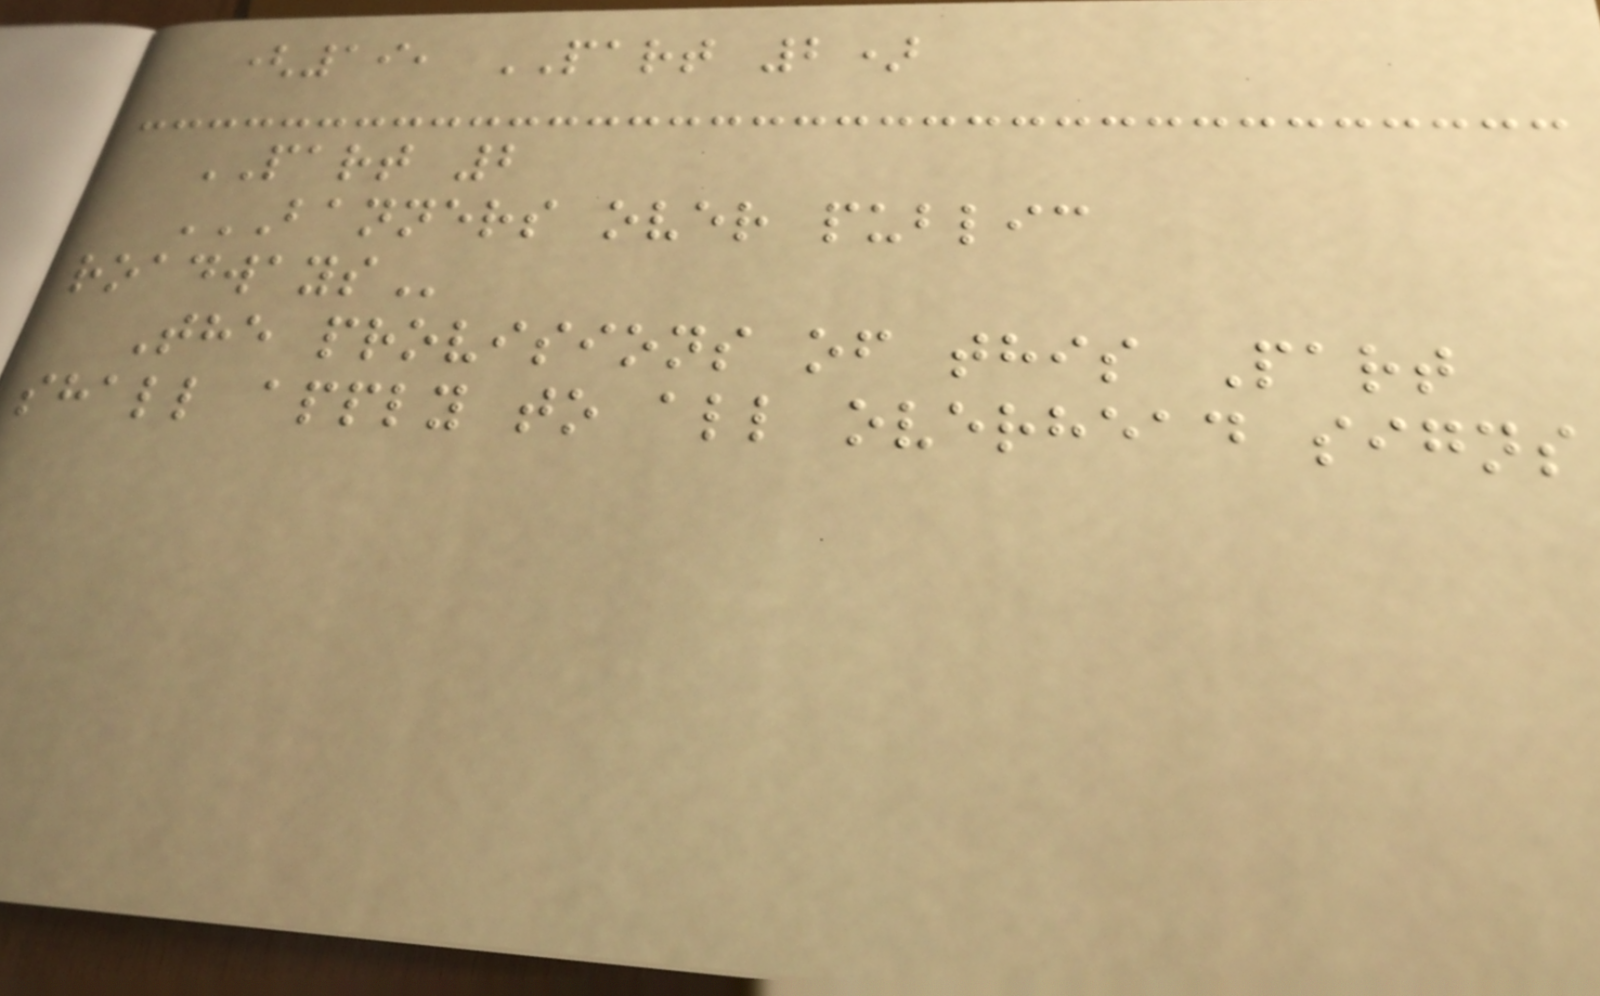(19, PART 2)
PART 2
BANNERS OVER PUBLIC
ROADWAYS
The provisions of this Part
shall apply to all overhead signs
